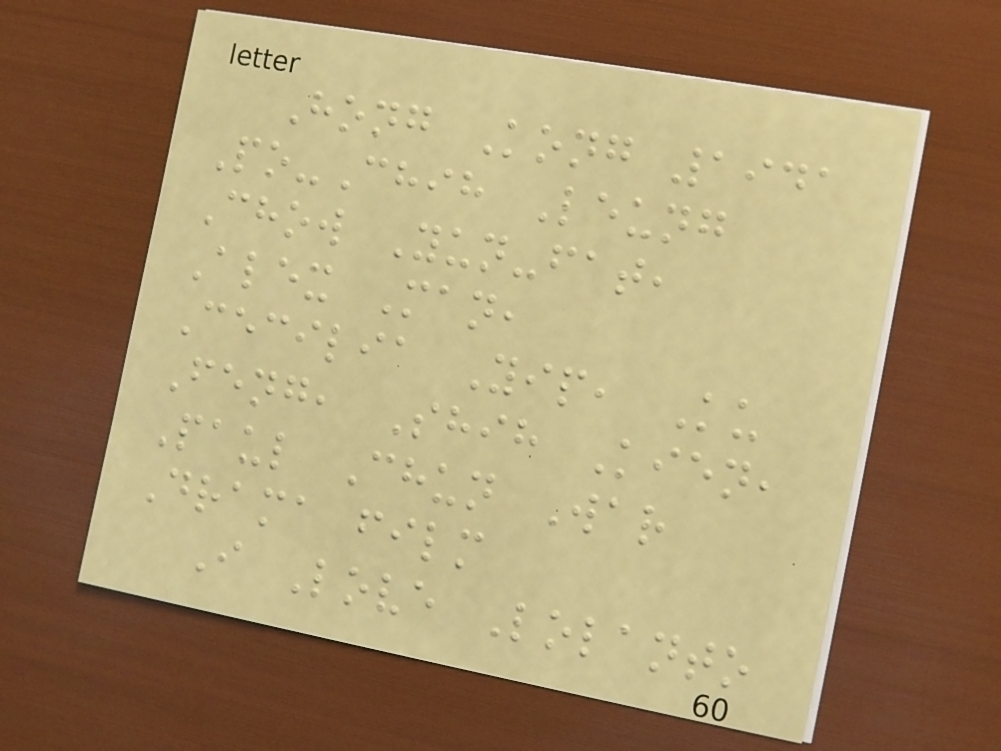Hong Kong 1941
Po-Chih Leung
Chow Yun-fat,
Alex Man,
Cecilia Yip, Ku
Feng, Shih Kien,
Paul Chun War
Drama film
I Love Lolanto
